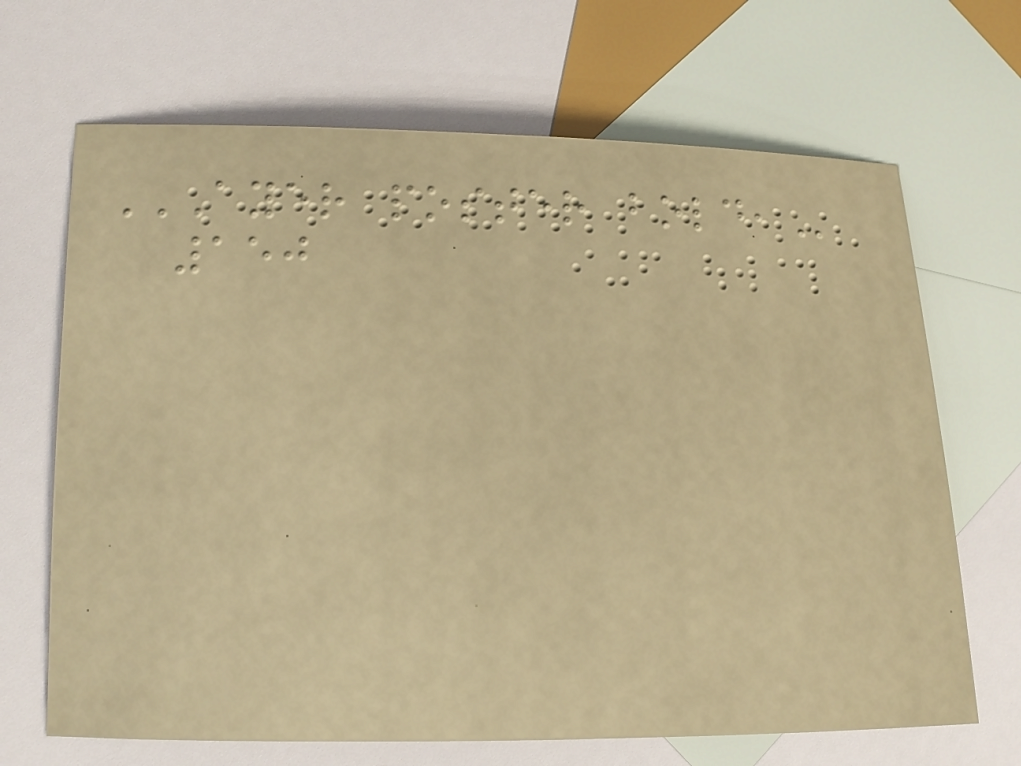AYER POSTER BOLD,
150
